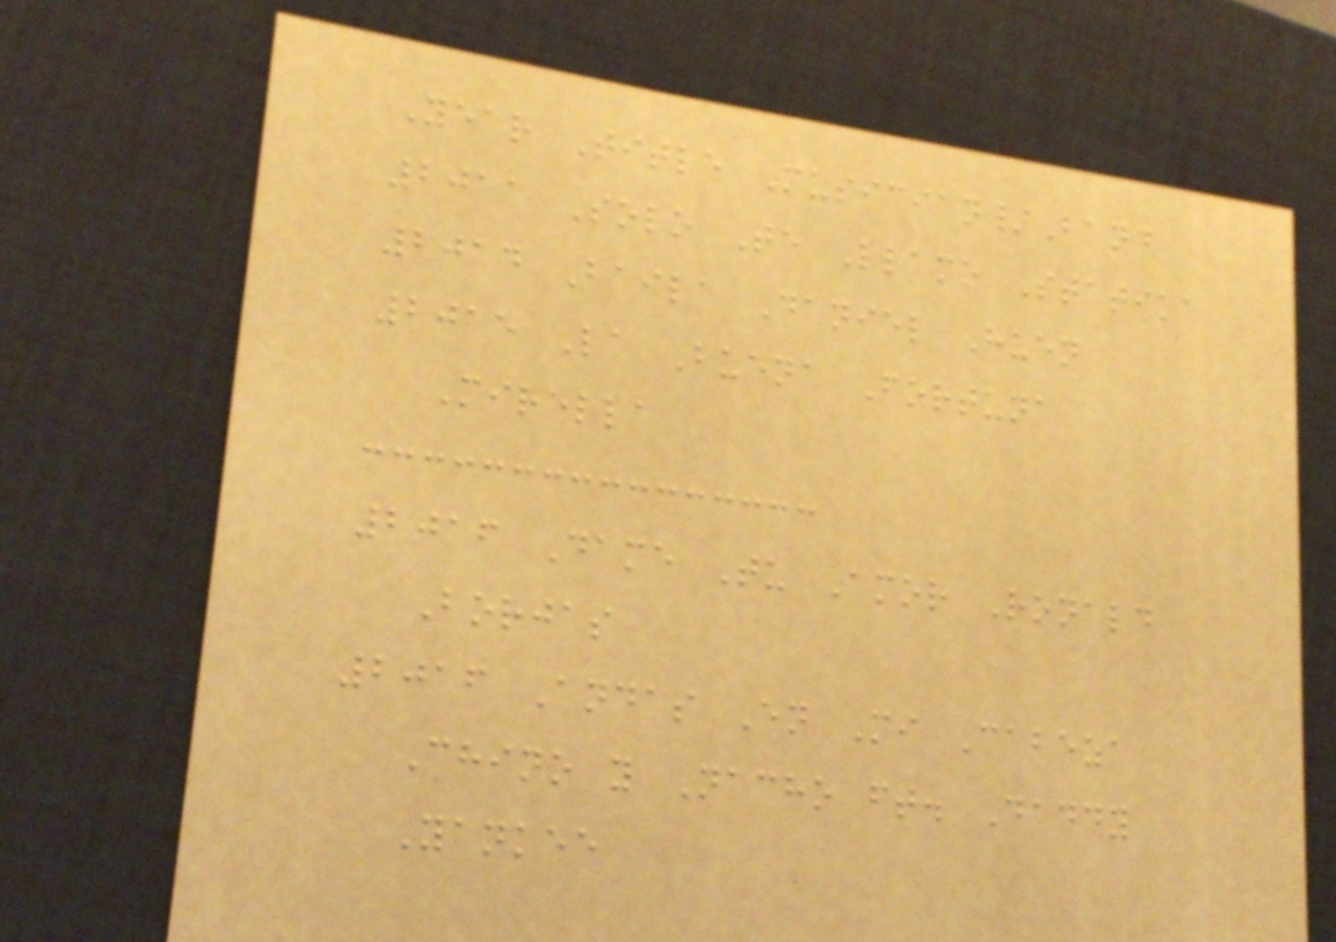Year Title Musician/Band
2011 Solo Te Llamo Statika
2014 Baila Daniel Huen
2015 La Buena Fortuna
Mirella
2016 Dame Tu Amor Ronald
Borjas
2016 Andas En Mi Cabeza
Chino y Nacho ft. Daddy
Yankee
